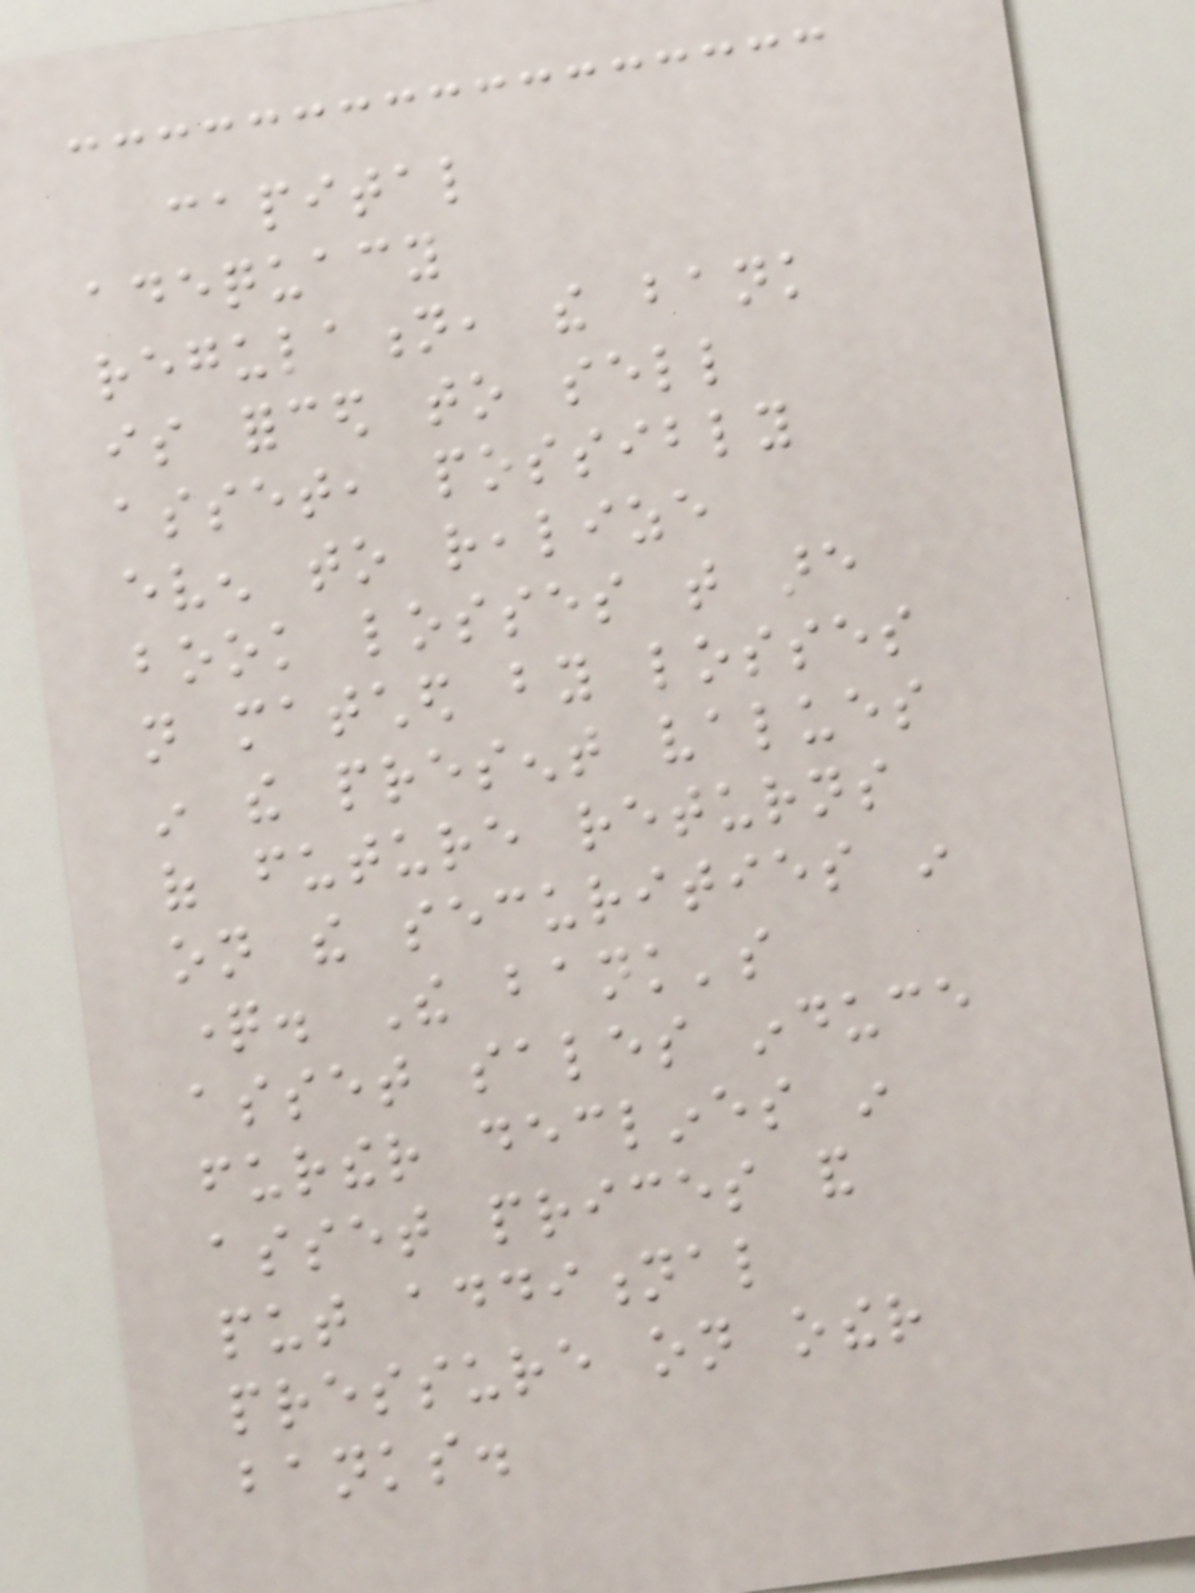capital
adequacy
regulation, the bank
is forced to sell
asset, possibly
even to realize
book losses that are
not matched by losses
in the present values
of future returns
on the securities in
question. The bank's
asset sales induce
further declines in
asset prices and
put additional
pressure on other
banks.
